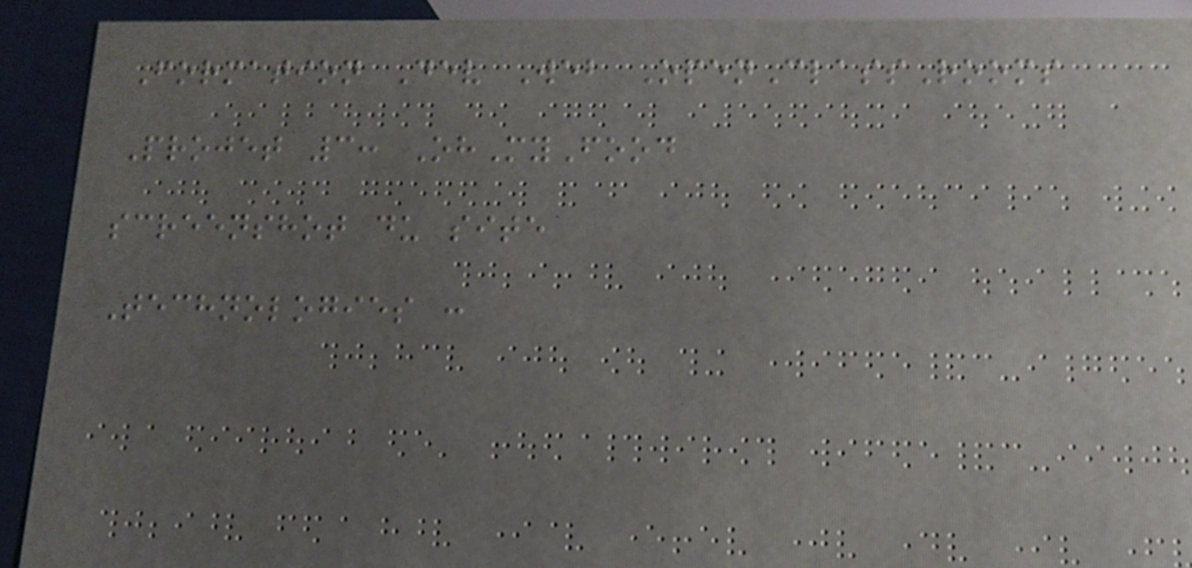Formation Dev Web OpenClassRooms
Projet 3: OhMyFood
screenshot du site
Technologies :
